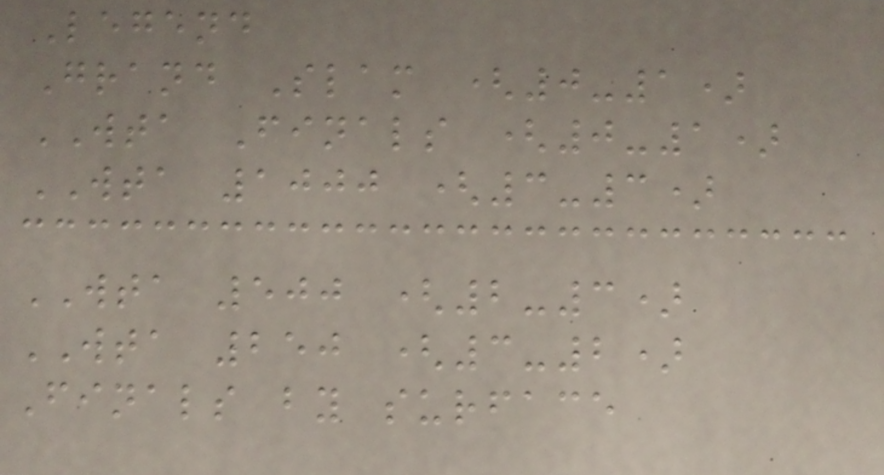Legend
Grand Slam (0-1)
WTA Finals (0-1)
WTA 1000 (3-3)
WTA 500 (2-3)
WTA 250 (3-2)
Finals by surface
